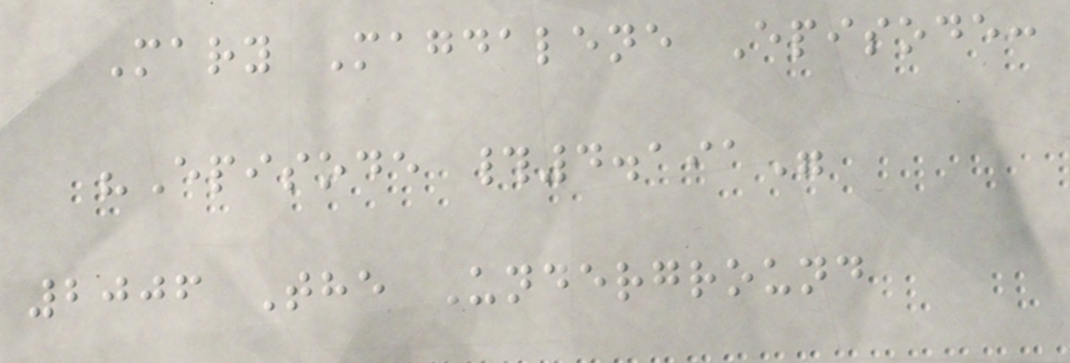Mary Magdalene Episode:
"Episode #4.191"
2006 The Underground
